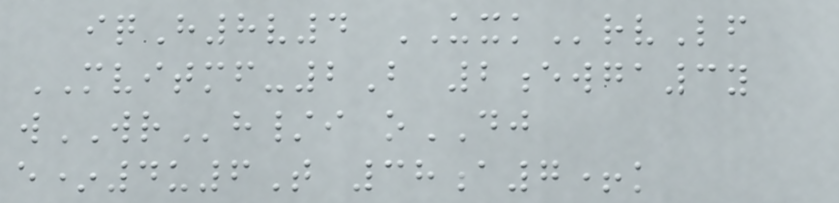iqH8v4 UXKrvLf
MVITMF-2B 2ewga3y
wWRh/i oDJ
e*4u6T 38a7+k
